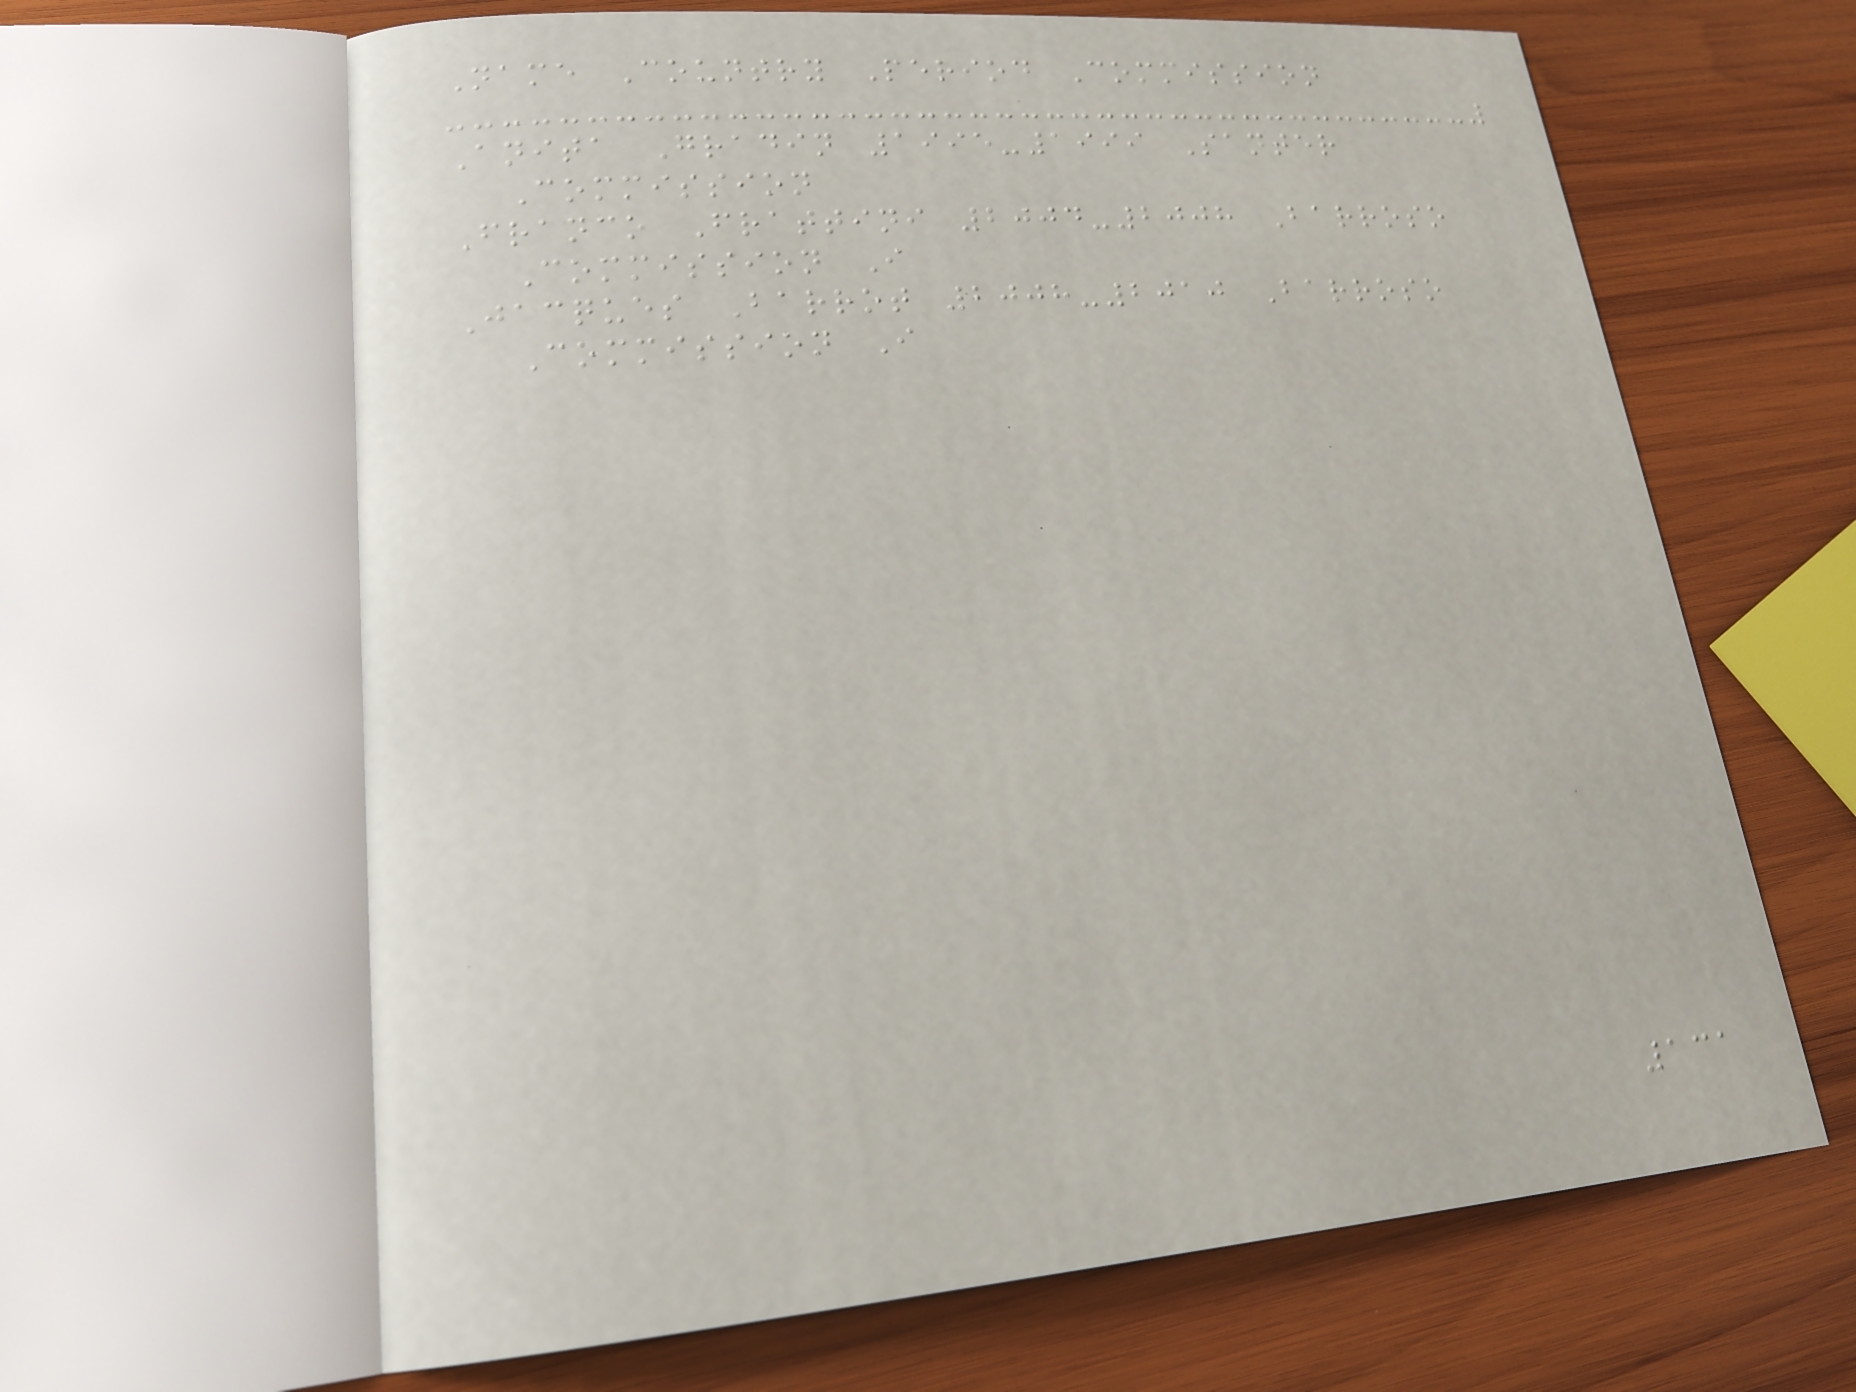Name Country Period Commission
Anita Gradin 1995-1999 Santer
Commission
Franco Frattini 2004-2008 Barroso
Commission I
Jacques Barrot 2008-2010 Barroso
Commission I
131
